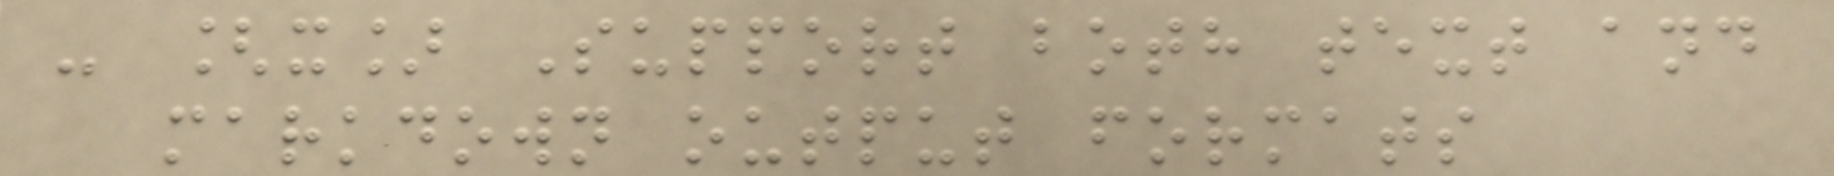- [x] Support both text and
markdown output formats
